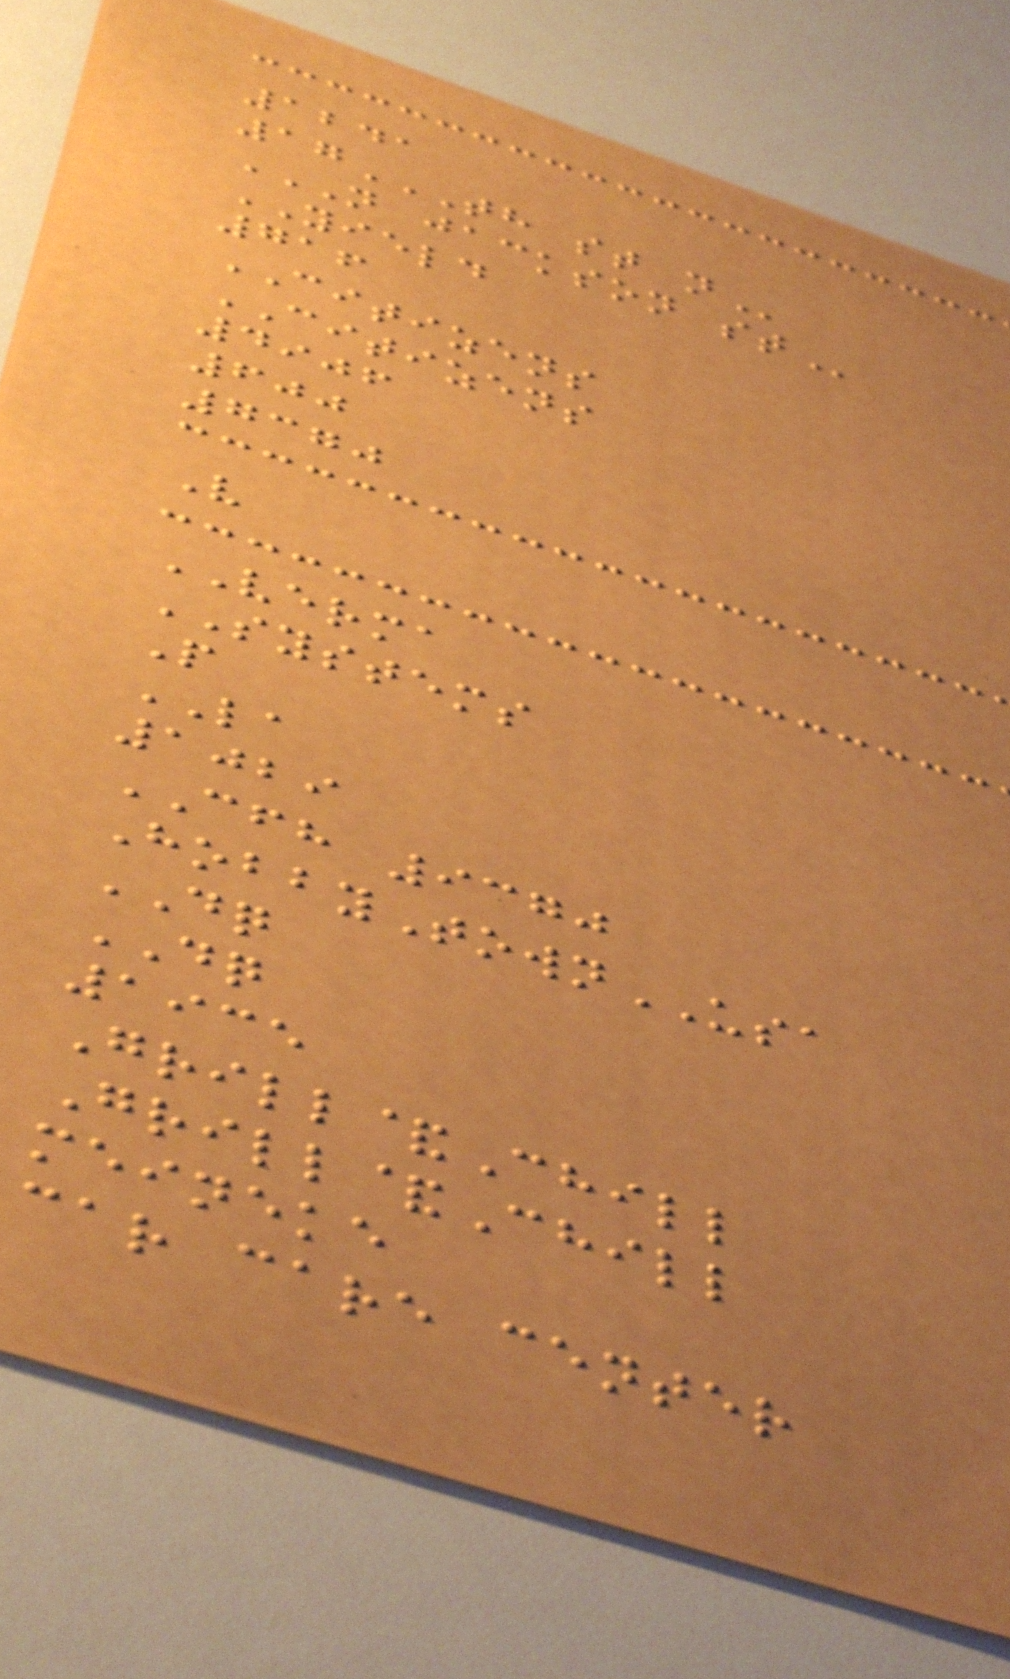1241
17TH ST N
N JACKSON ST
YIELD
716
CITIZENS
CITIZENS
4906
600
7370
V
VERMA
SYSTEMS
P
LA
1029
CFH 9370
HobbyTownUSA
DQ
DQ
1935
Grill&Chill
Grill&Chill
meineke
car care center
